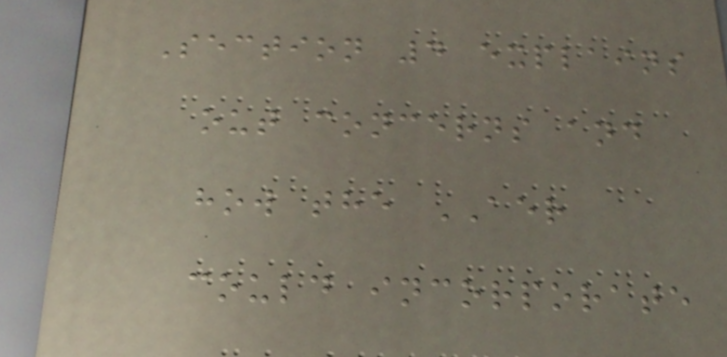Section 4 explains
out concerns and
how the AER
could incorporate
